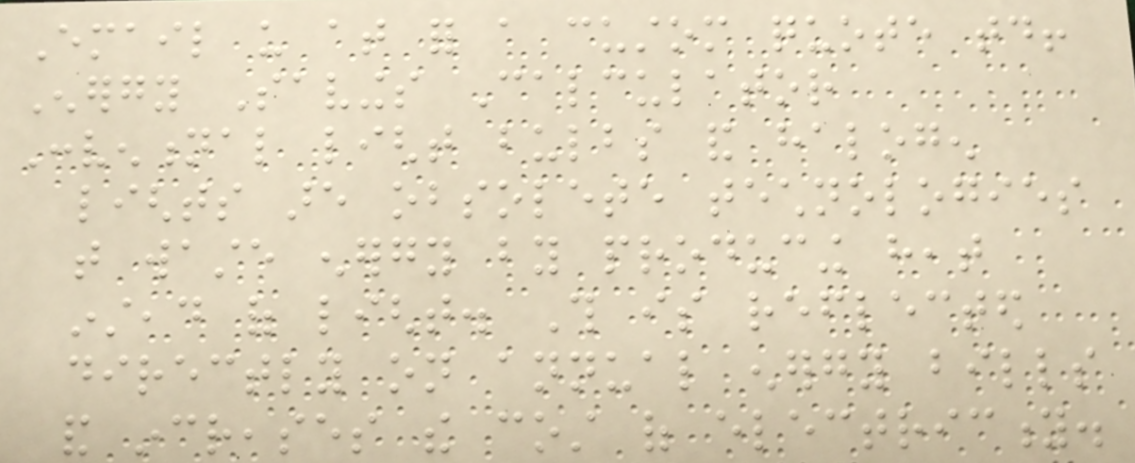Email us at for a custom quote today!
Energy Savings Calculator
Conventional light bulbs and halogen
lights are obsolete technologies
that waste energy by producing heat
instead of light. This is reflected
directly on annual energy bills
and increases the cost of electricity.
